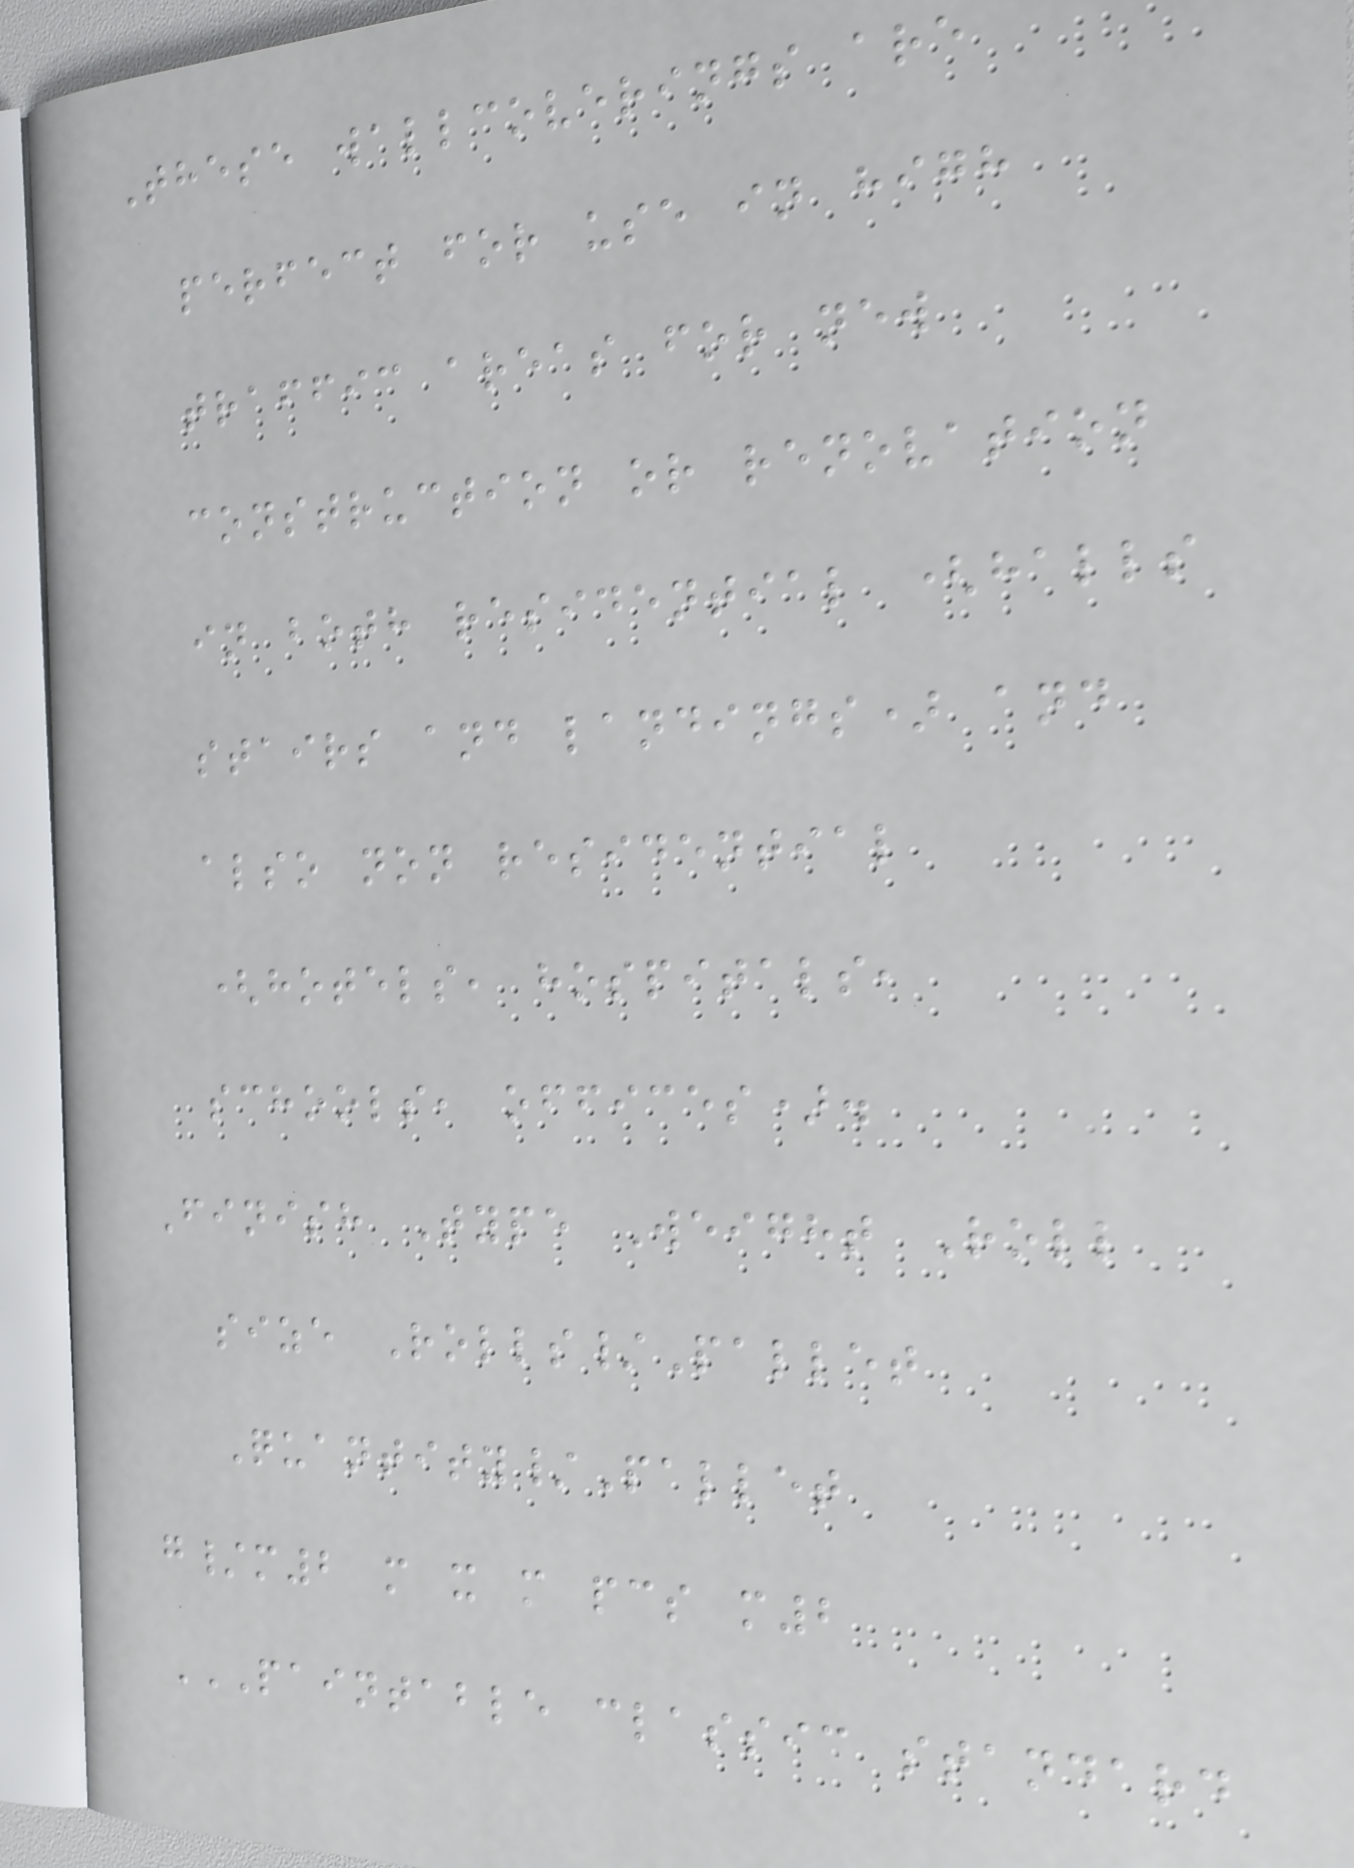These wallcoverings are
perfect for use in high
traffic areas for new
construction or renovation
in both residential (halls
stairs and landings) and
also non residential
(hotels, hospitals,
schools, offices).
Finish Type Weight Roll
size Rolls/Pallet
Quantity/Pallet
g/m2 m x m pcs m2
PAINTABLE CLASSIC STANDARD
